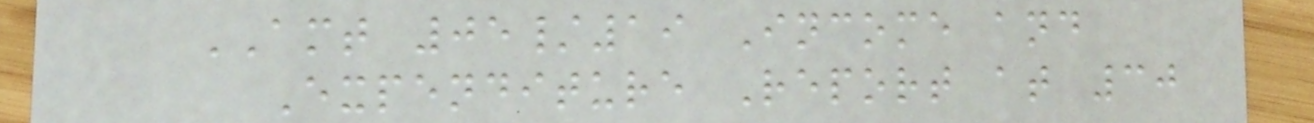AMT 05/19 Income and
Expenditure Report at 30
